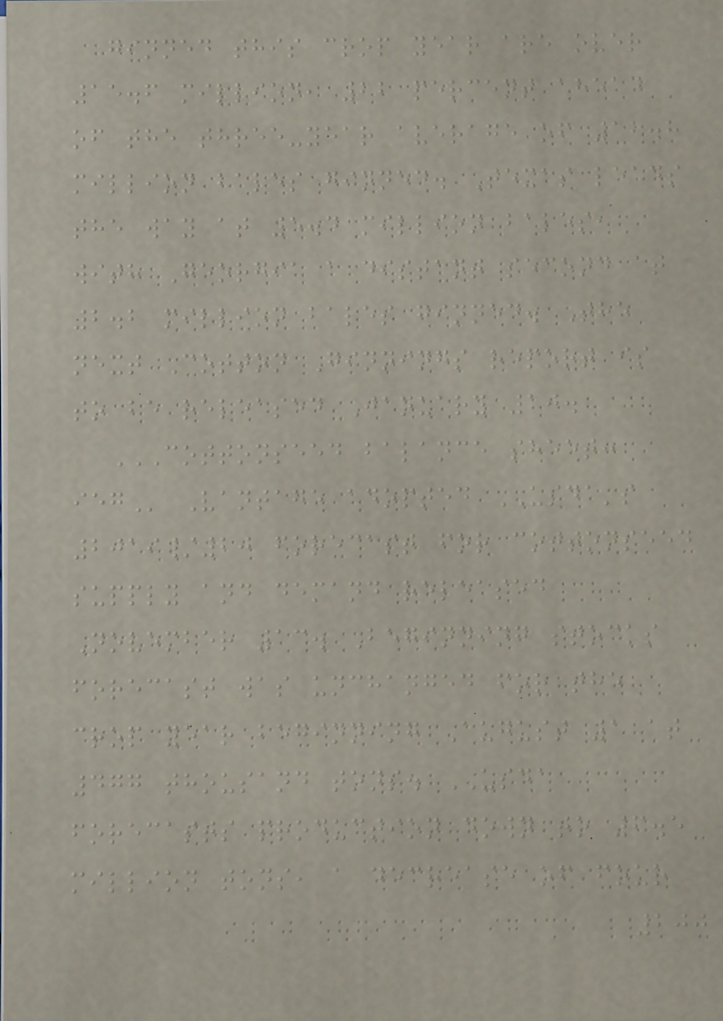ginned this crop year are over
15.6 million, 22 percent ahead
of the three-year average of 12.8
million bales ginned. Texas leads
the way at 5.4 million bales,
with Georgia a distant second at
2.2 million bales ginned. The
next Cotton Ginnings report is
to be released January 10.
COTTONSEED BALANCE SHEET:
IEG Vantage adopted USDA's
2019/20 forecast for cottonseed
supply and demand released
November 13. Beginning stocks
forecast was unchanged for the
crop year beginning August 1 at
477 thousand tons. USDA
forecasts production down to 6.5
million tons, a decrease of four
200
